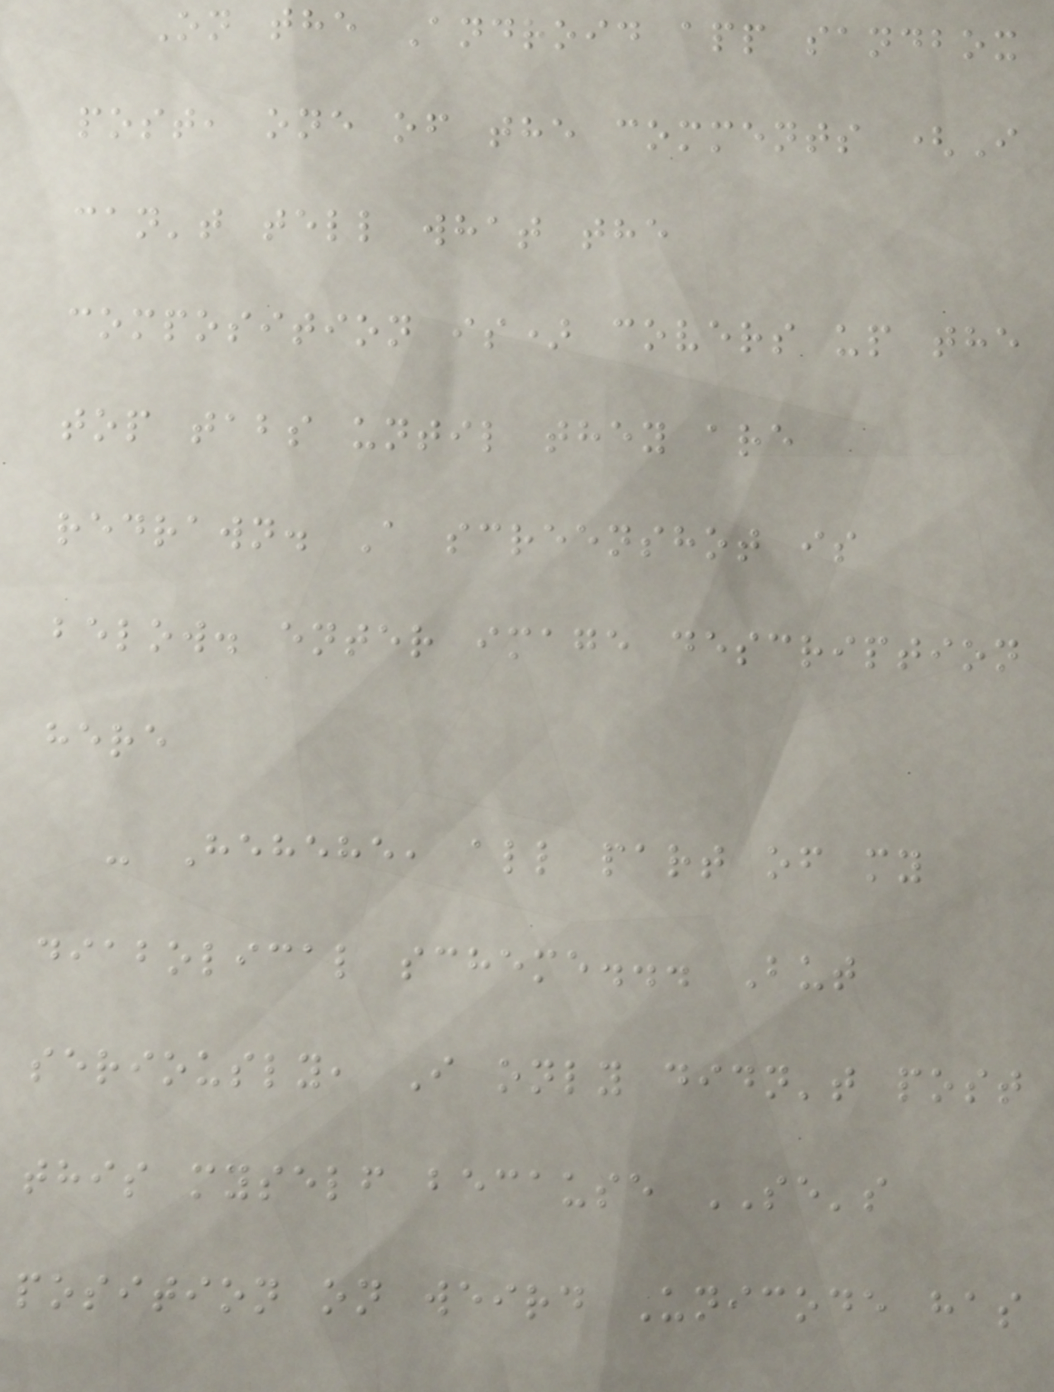On the Android app sandbox
post, one of the comments (I
can't tell what the
composition is) covers up the
top tabs until they are
redrawn. A screenshot is
below. enter image description
here
- Hehehe, all part of my
diabolical scheme... But
seriously, I only didn't post
this myself because SE's
position on weird Unicode has
